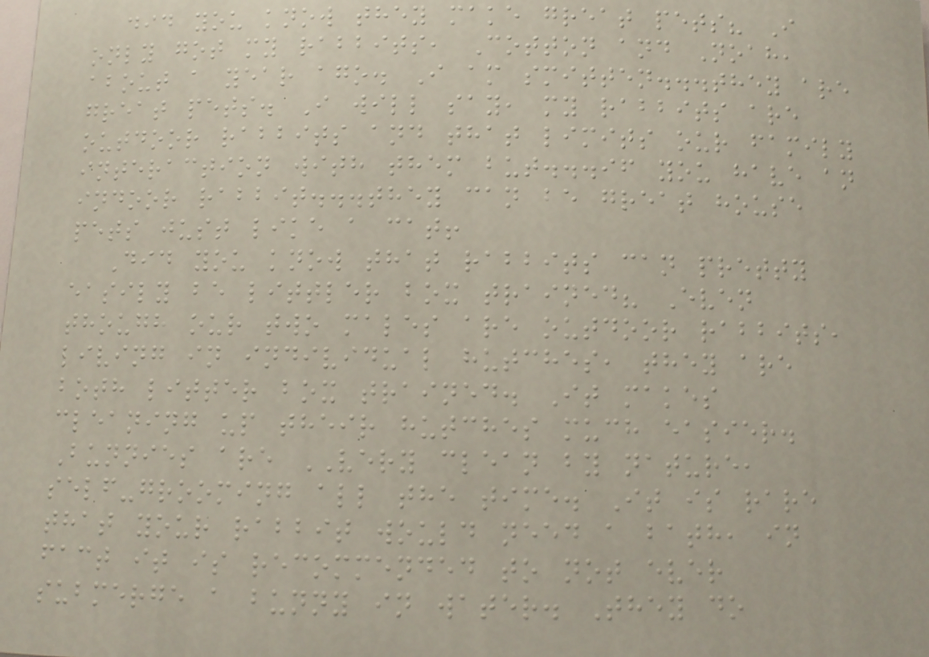did you know they make great pets? I
only got my rabbits, Cotton and Noah,
about a year ago. I am smitten...they are
great pets. I will say, my rabbits are
outdoor rabbits and that limits our family
interaction with them but...if you have an
indoor rabbit...they can be great house
pets just like a cat!
Did you know that rabbits can pretty
easily be littler box trained? Even
though our two males are outdoor rabbits,
living in individual hutches, they are
both litter box trained. It makes
cleaning up their hutches much easier.
Bunnies are VERY clean by nature,
self-grooming all the time. It is rare
that your rabbit would need a bath, in
fact it is recommended to not ever
submerge a bunny in water. They do
